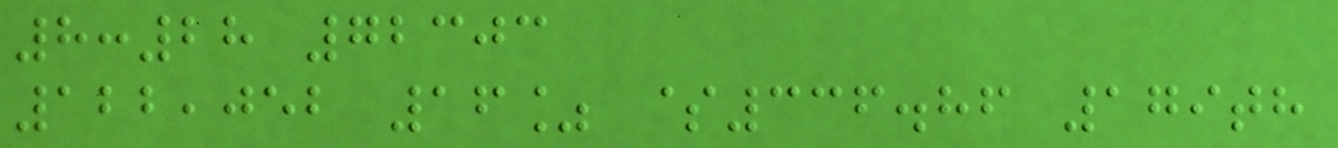8:28 72303
122,052 16% $336.86 179th
